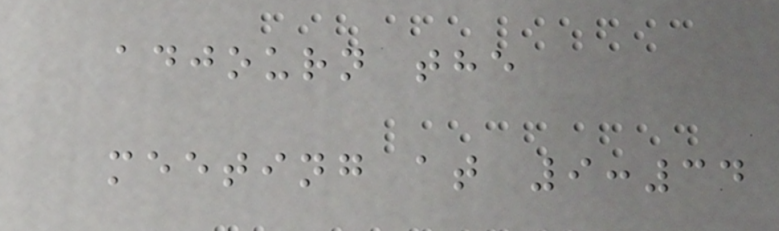adjourn the
meeting at 9:34
